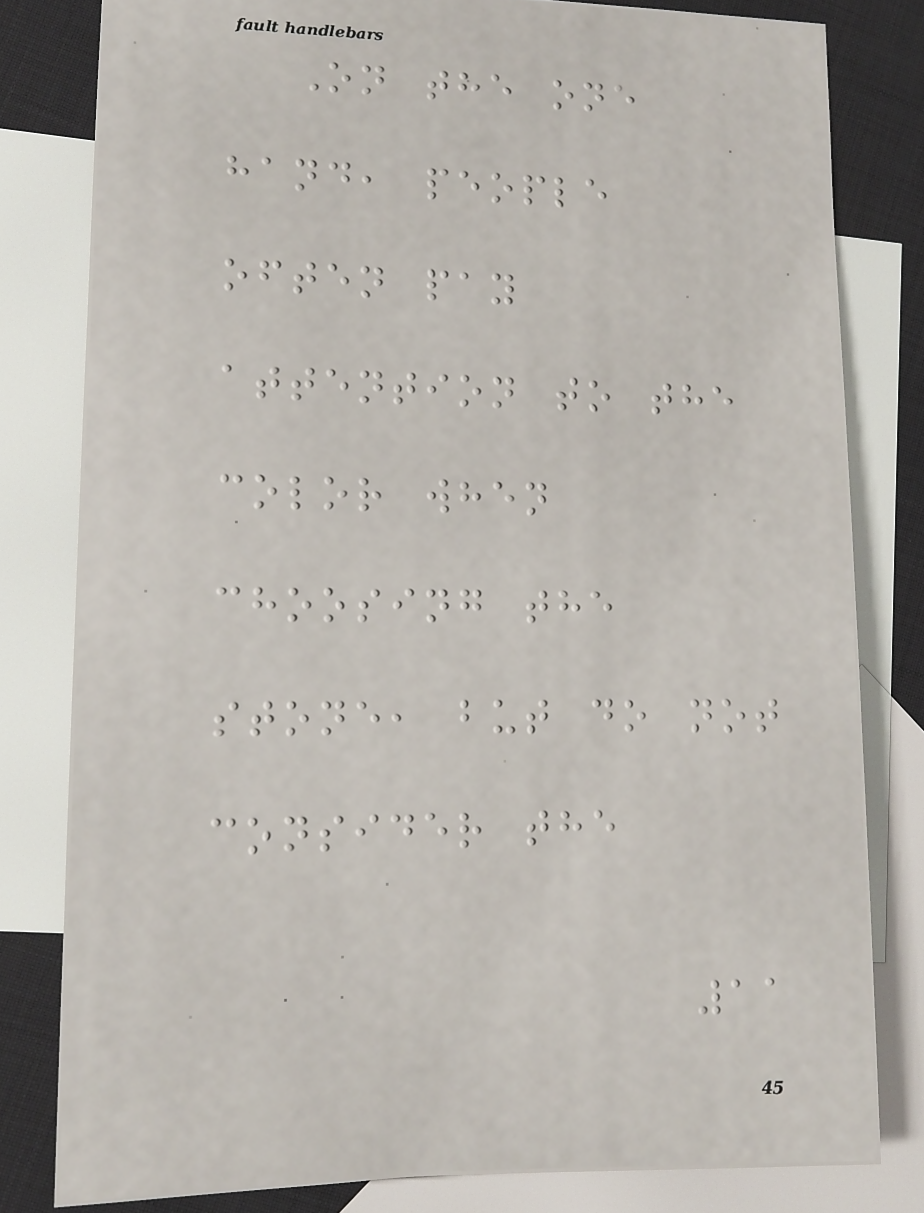On the one
hand, people
often pay
attention to the
color when
choosing the
stone, but do not
consider the
11
